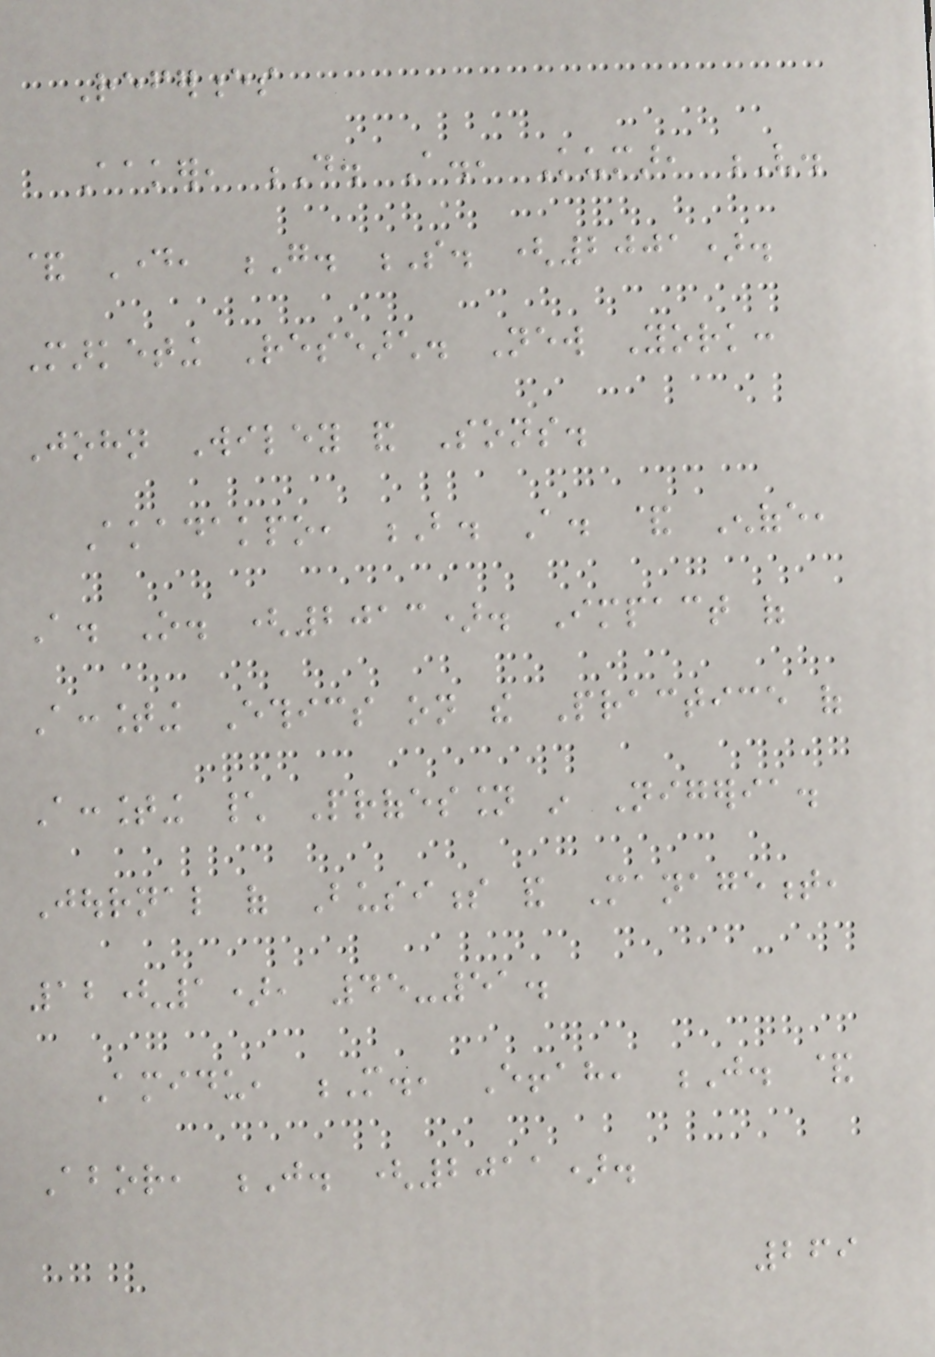References
Aaker, D. A., Kumar, V.
& Day, G. S. (2001).
Marketing Research. New York:
John Wiley and Sons.
Akadakpo, B. A. & Enofe,
A. O. (2013). Impact of
Accounting Ethics on the Practice of
Accounting \ Profession in Nigeria.
Journal of Business and Management,
12(1), 45-51.
Amidu, M., Effah, J. &
Abor, J. (2011).
269
